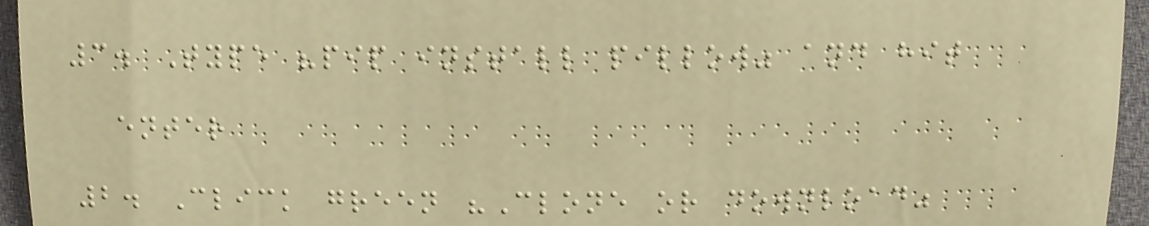3. Type "pip install pillow" and hit
enter
2. Click green "Clone or download"
